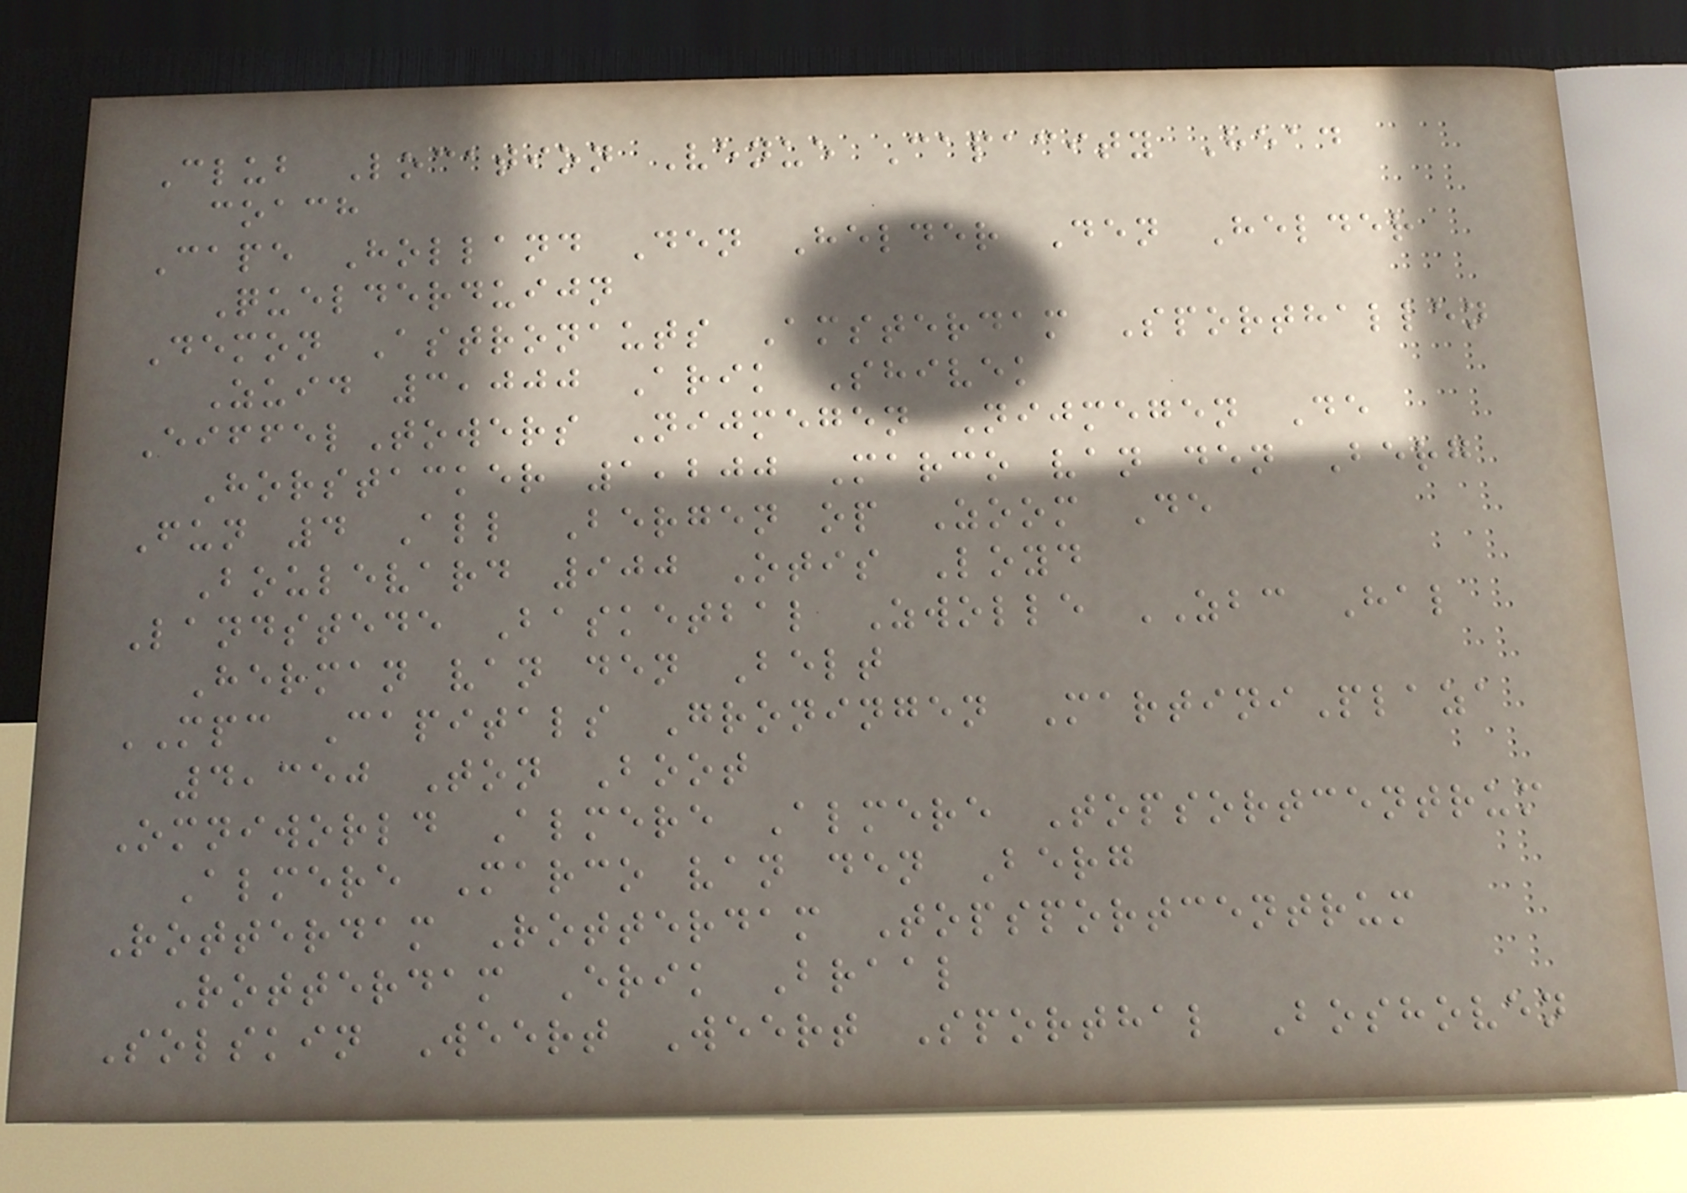Club Location Venue Capacity Head
coach
Cape Holland Den Helder Den Helder
Quelderduijn
Demon Astronauts Amsterdam Sporthallen
Zuid 3,000 Arik Shivek
EiffelTowers Nijmegen Nijmegen De
Horstacker 1,200 Marco van den Berg
Fun 4 All Bergen op Zoom De
Boulevard 900 Otis Loyd
Landstede Basketbal Zwolle ZBC Hal
Herman van den Belt
MPC Capitals Groningen MartiniPlaza
4,350 Ton Boot
Omniworld Almere Almere Topsortcentrum
Almere Marco van den Berg
Rotterdam Rotterdam Topsportcentrum
Rotterdam Erik Braal
Solskin Weert Weert Sporthal Boshoven
